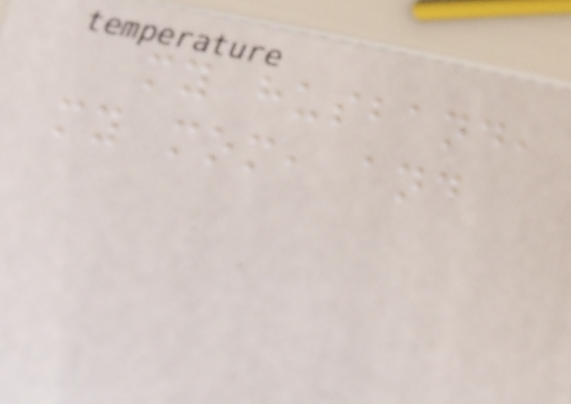my husband,
my mom, and
